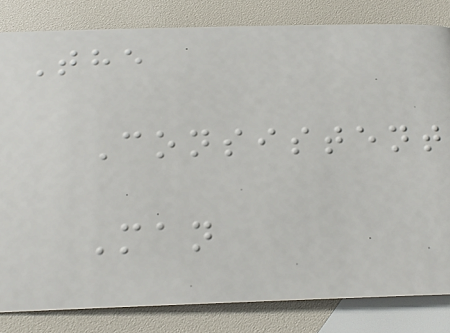The
Consistent
Man
